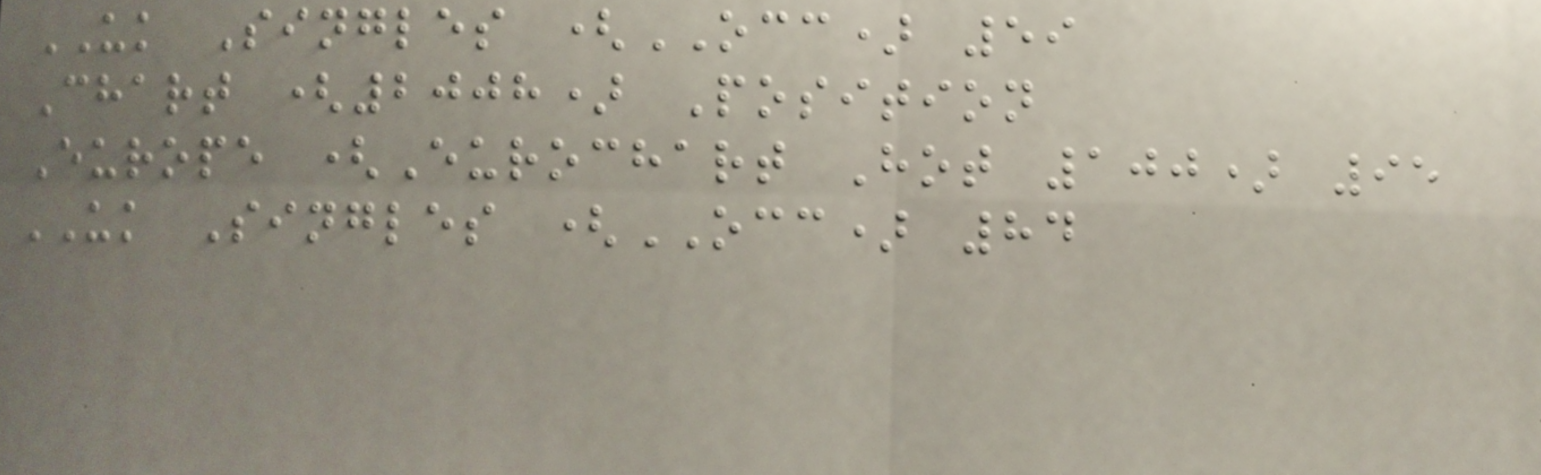UK Singles (OCC) 59
Chart (2008) Position
Europe (Eurochart Hot 100) 95
UK Singles (OCC) 84
